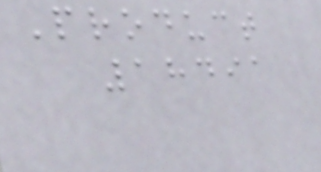Product
18491
